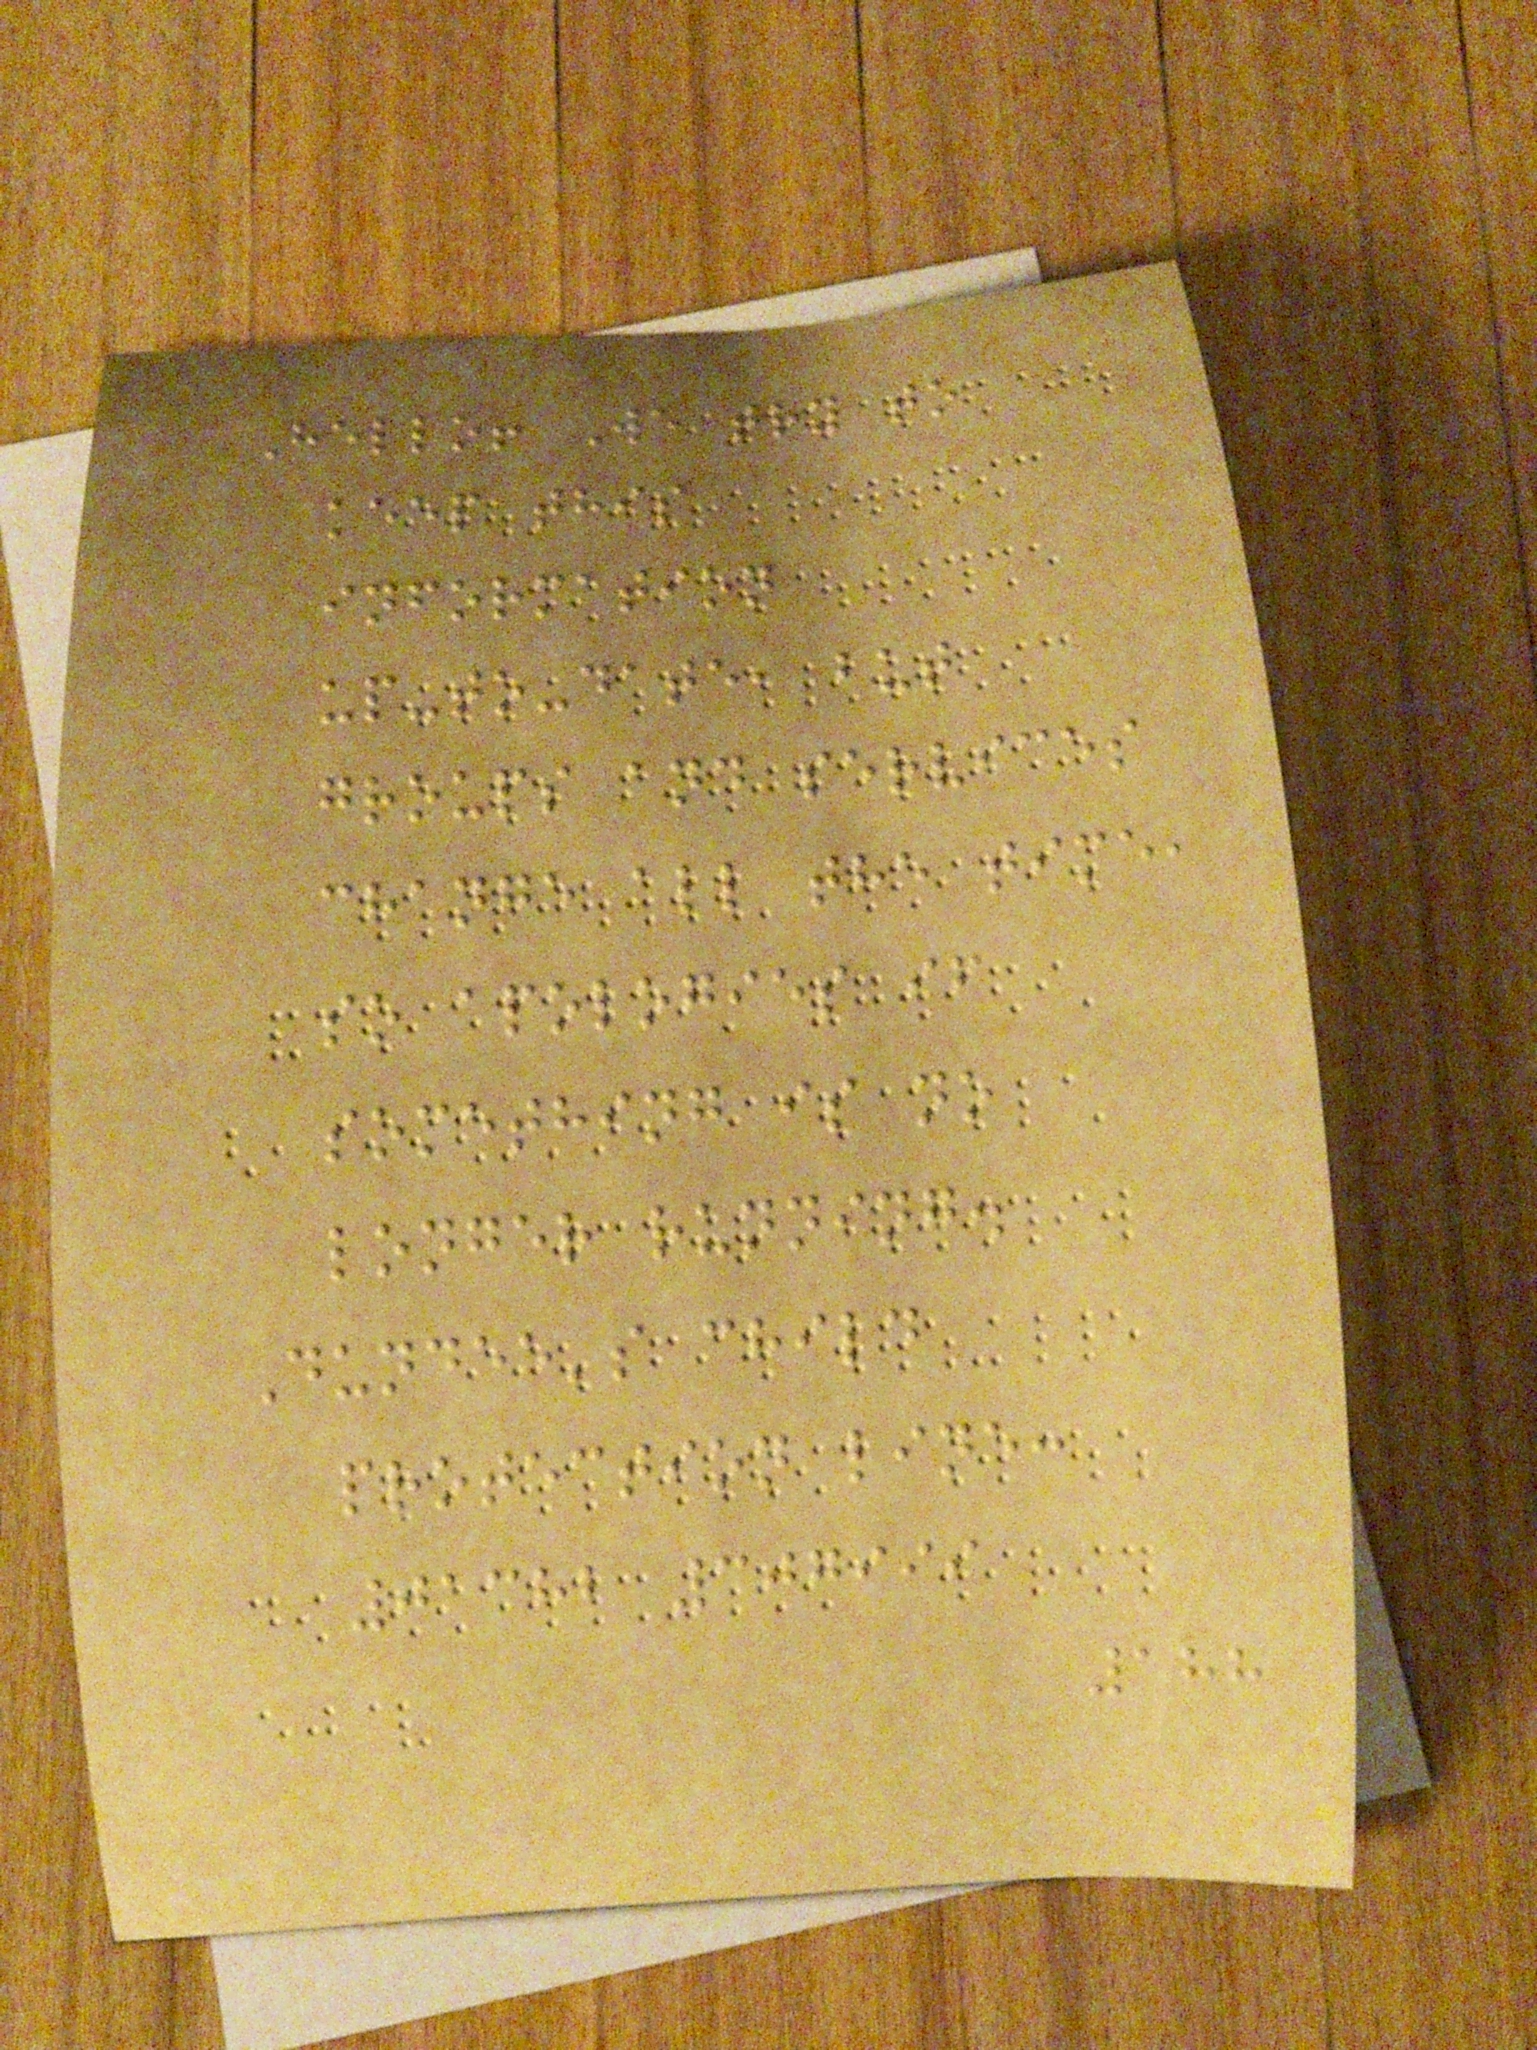Hello! We try to
keep this
information
up-to-date, but
groups and services
change all the time,
so apologies if
something is no
longer running.
Dundee's child
protection line:
01382 307999
188
